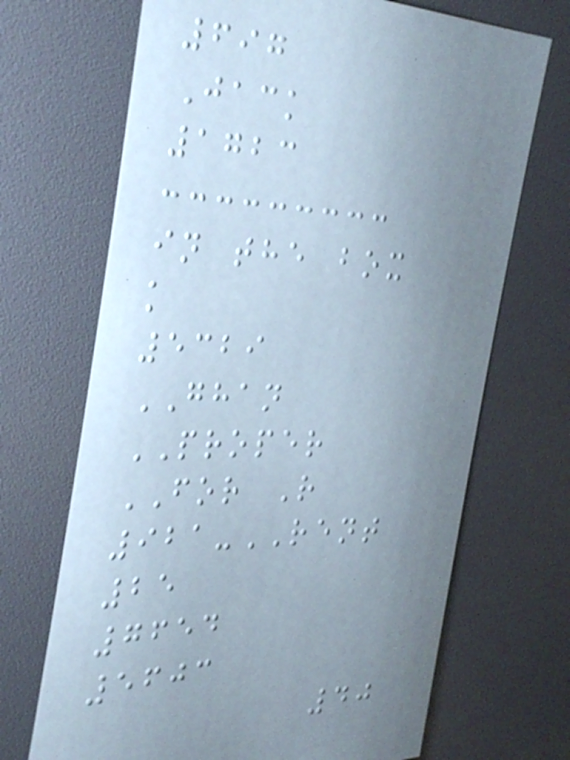697
Jack
1723
in the box
k
5329
GHAN
PROPER
FOR R
921-RENT
25
7654
5603
40
